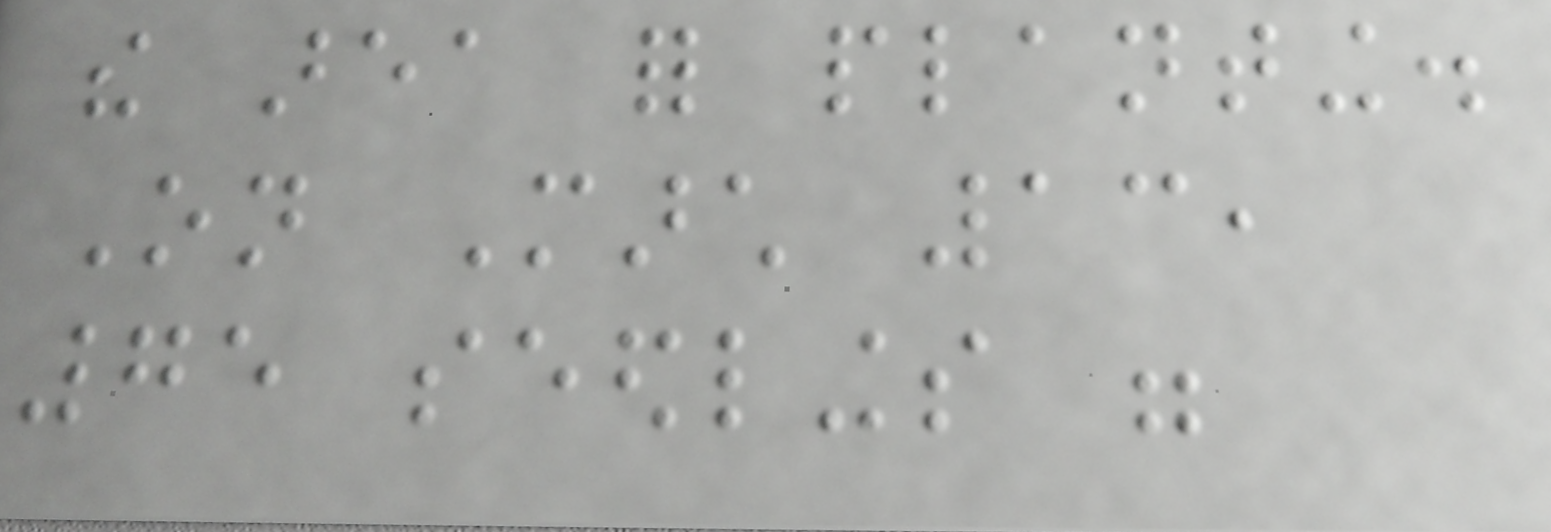the area for planting.
On March 13,
75 seedlings were
